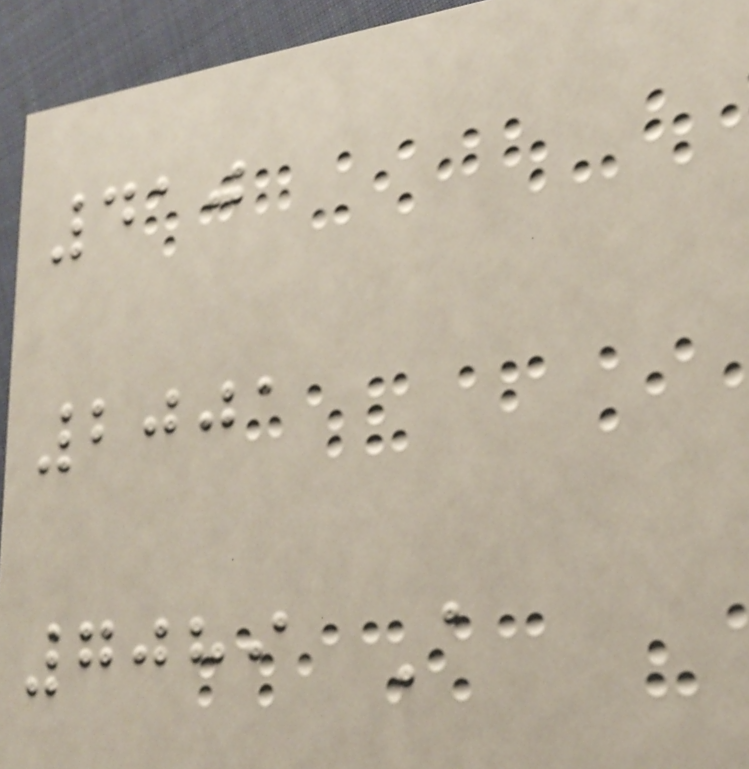410
2001
7089 A
